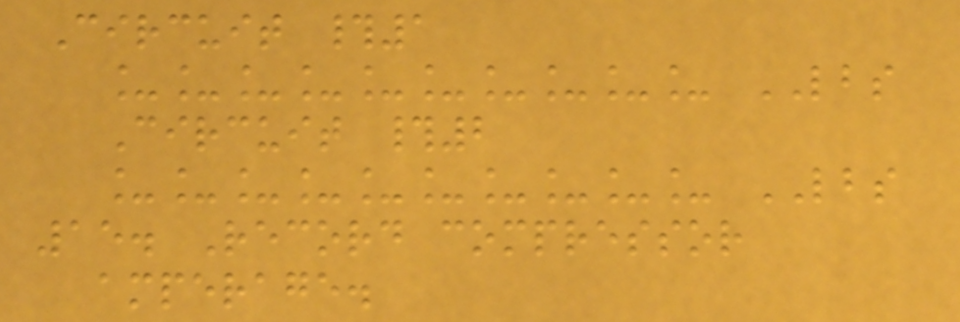Circuit #1
__________ LBS
Circuit #2
__________ LBS
15. Record compressor
amperage.
